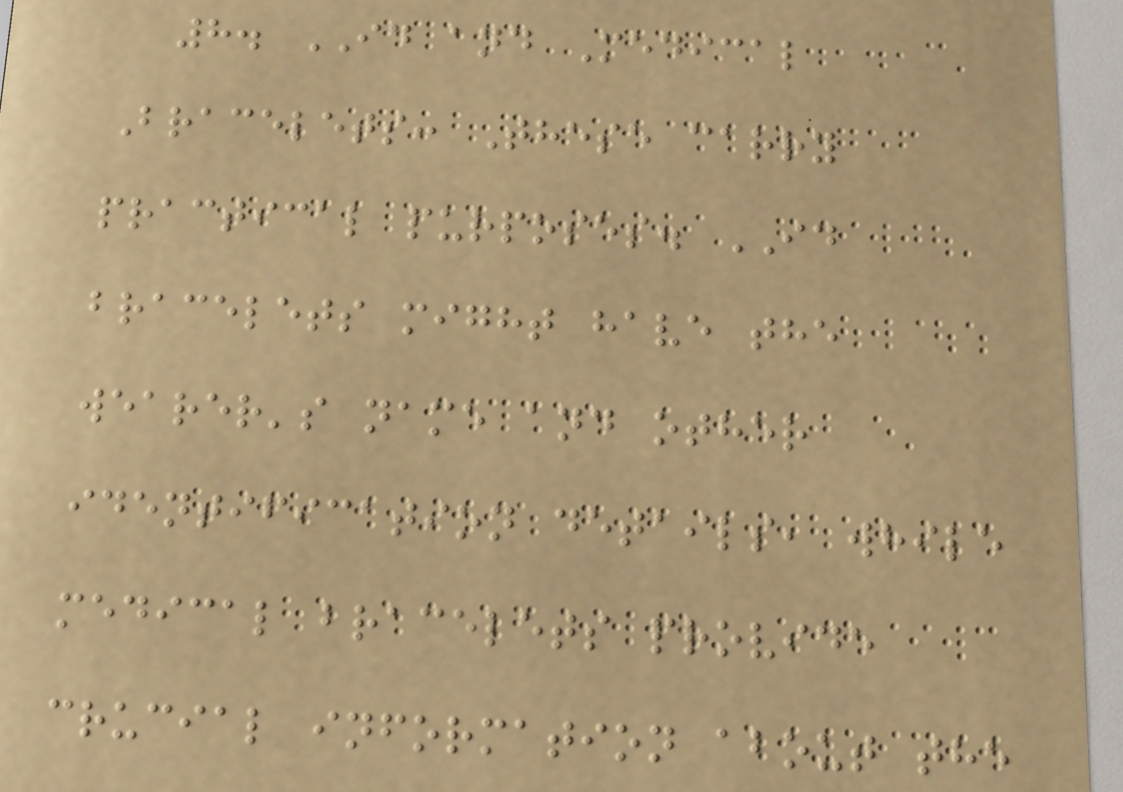8. ID and Medical
Bracelets: These carry
practical purposes. ID
bracelets might have the
wearer's name and other
identification details, while
medical bracelets provide
crucial information about the
